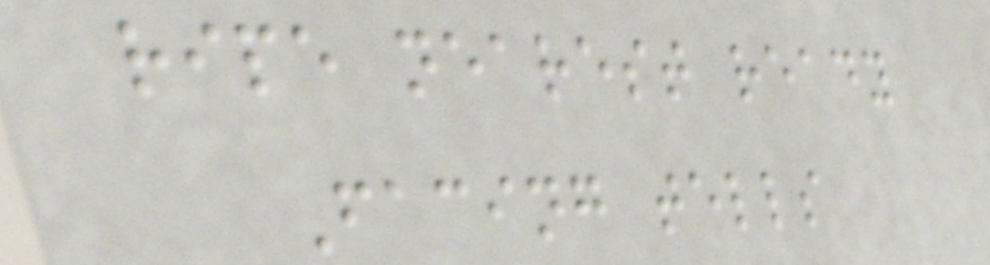ripe nearest ready
Facing tells
